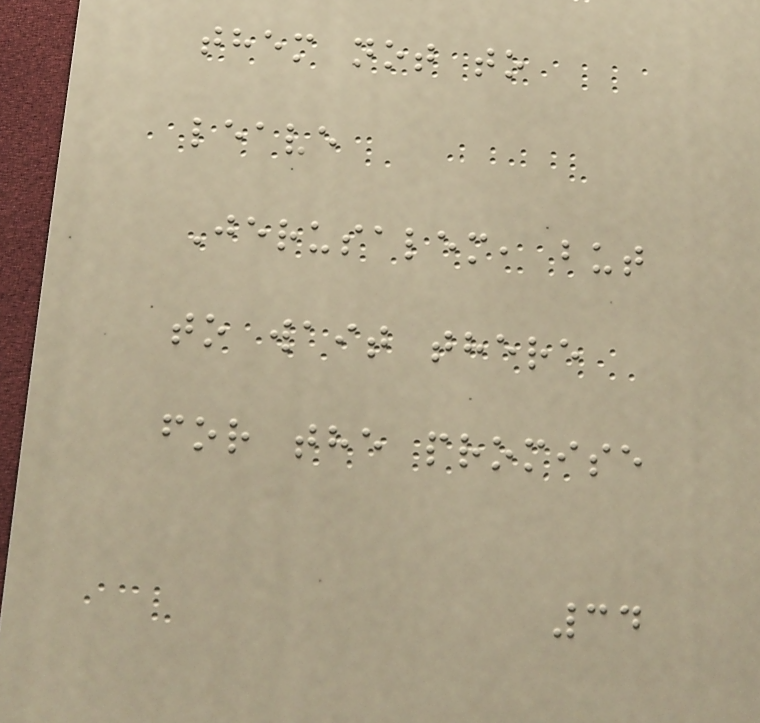them not to
leave
Jerusalem, but
to wait there
for the promise
34
